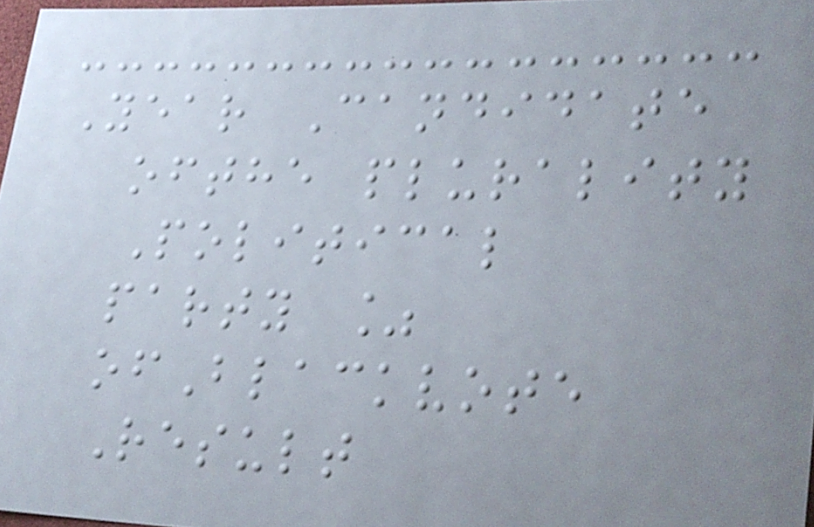Year Candidate
ofthe plurality
Political
party %
ofBlackvote
Result
